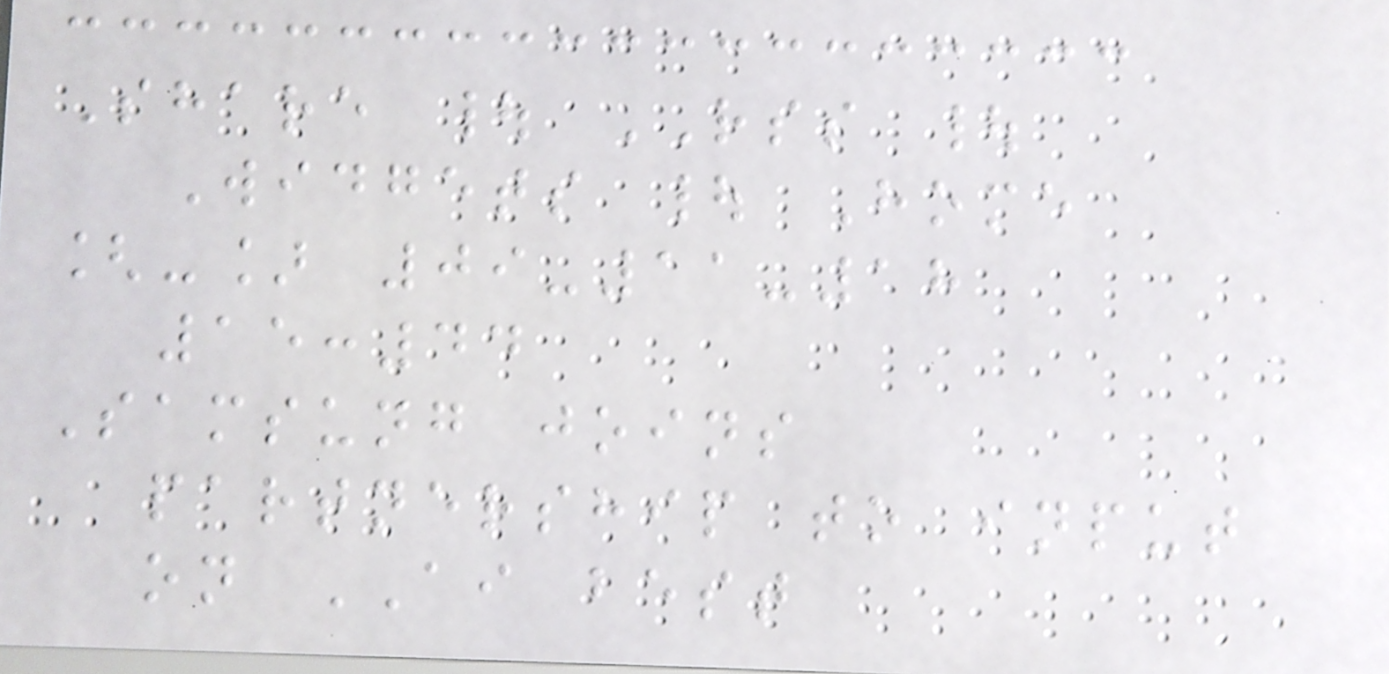Share | RSS |
Widgets | Home
[-] 09-11-18
15:44
Samsung joins
partnership to input
on AI best
